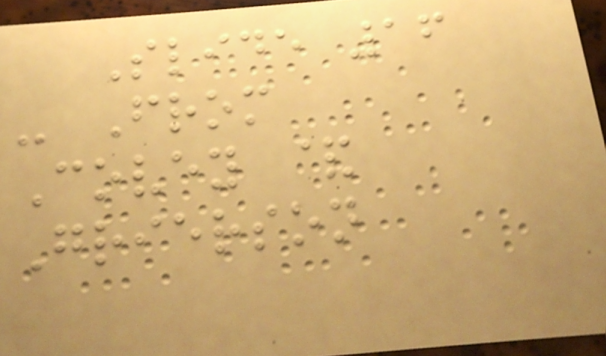Slide 16
- From
Covey &
Grierson
